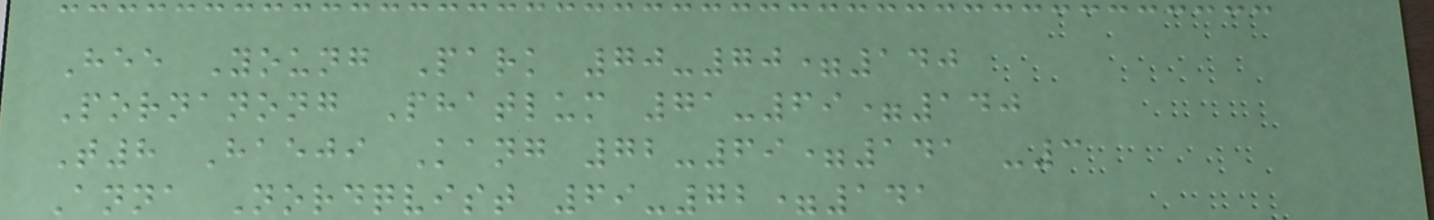Hee Young Park 70-70=140
Pornanong Phatlum 71-69=140
T8 Haeji Kang 72-69=141 -3
Anna Nordqvist 69-72=141
